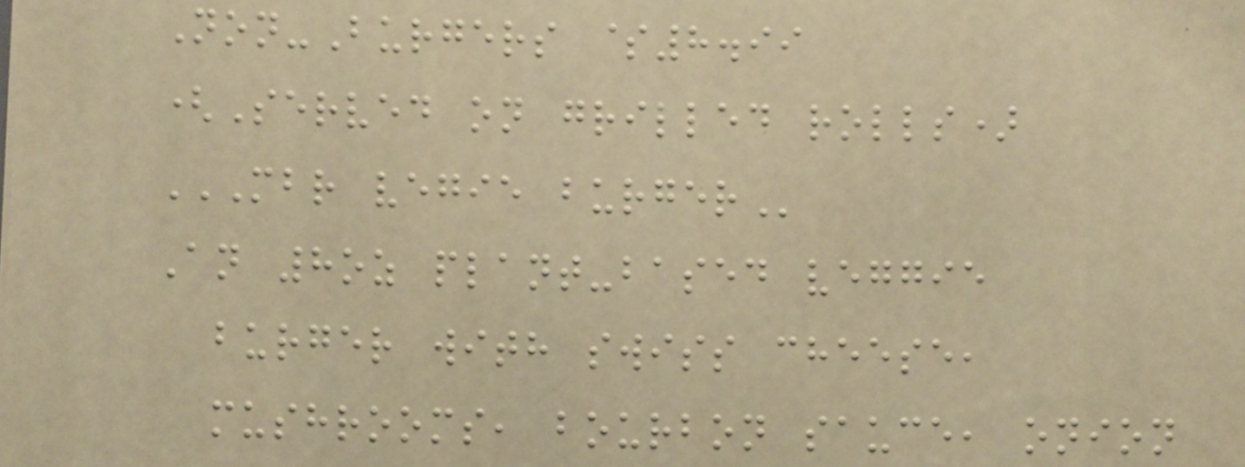Non-Burgers $8.99
(Served on grilled rolls)
MBR VEGIE BURGER
An 8oz plant-based veggie
burger with swiss cheese,
mushrooms, bourbon sauce, onion
